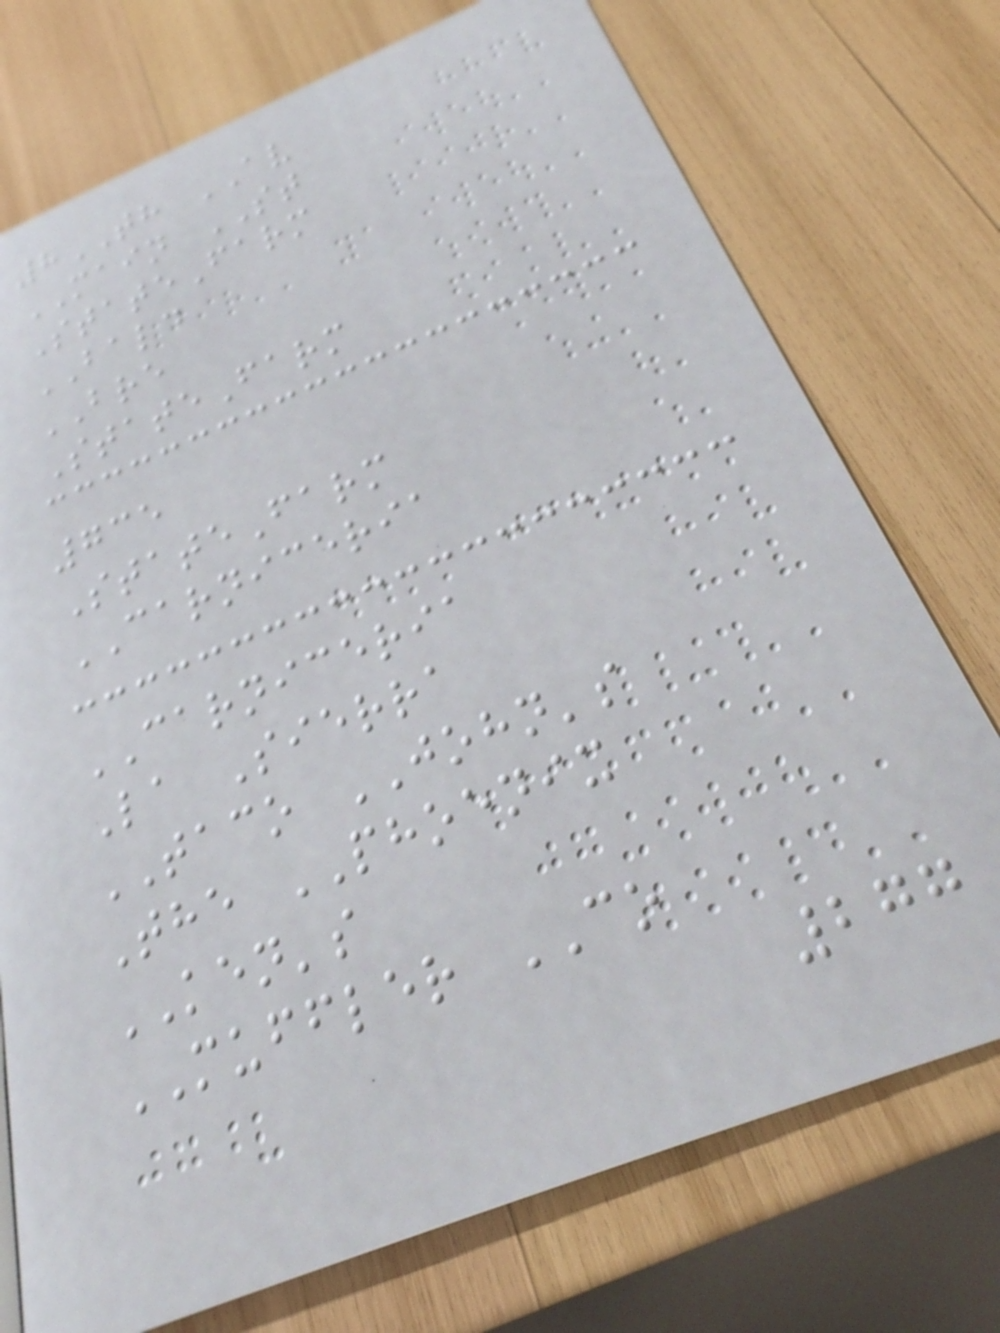8TH AV
MAIN ST
StateFarm
BALD
BRE
StateFarm
735
StateFarm
CARNICERIA
CARNICERIA
La Sierra
TACO JOHN's
The PHOENIX
KEN's
MUFFLER CO
277
